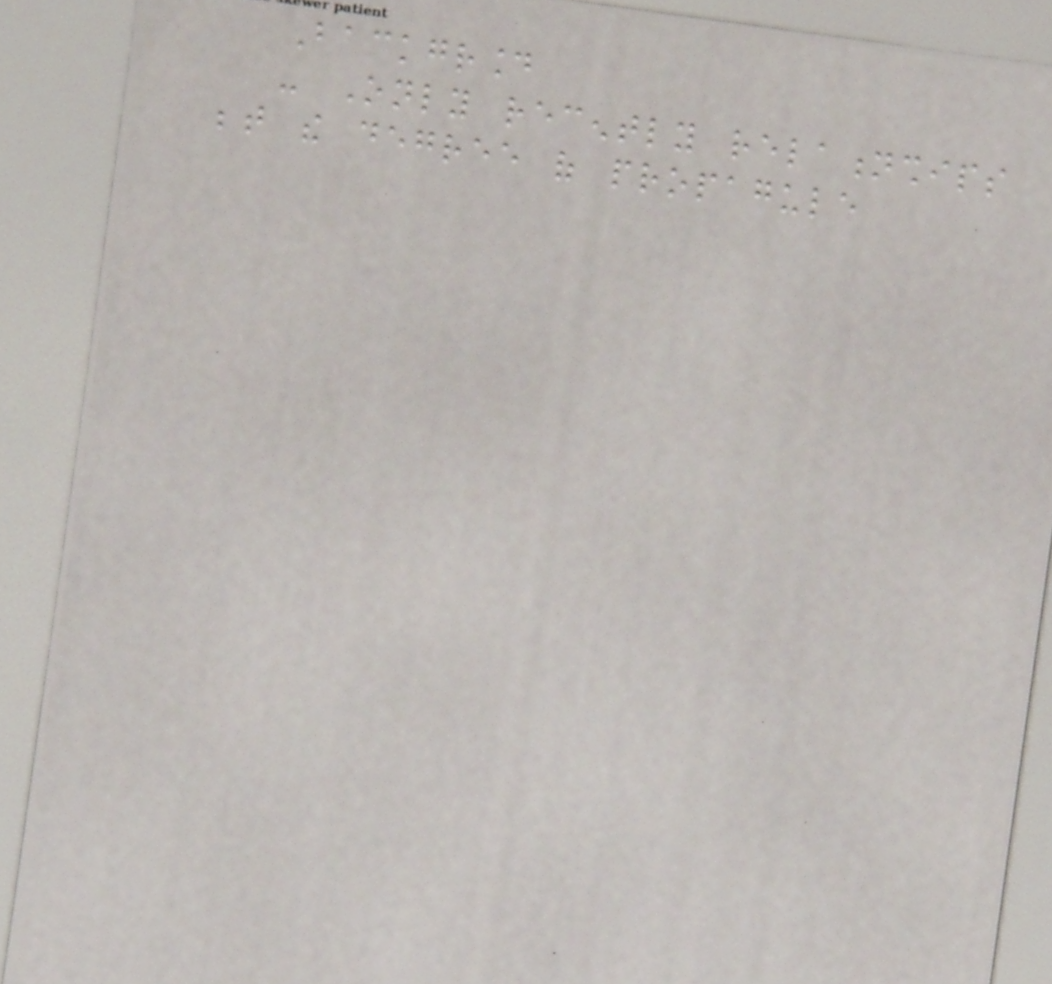Background
- Only recently relationships
between the degree of propagule
